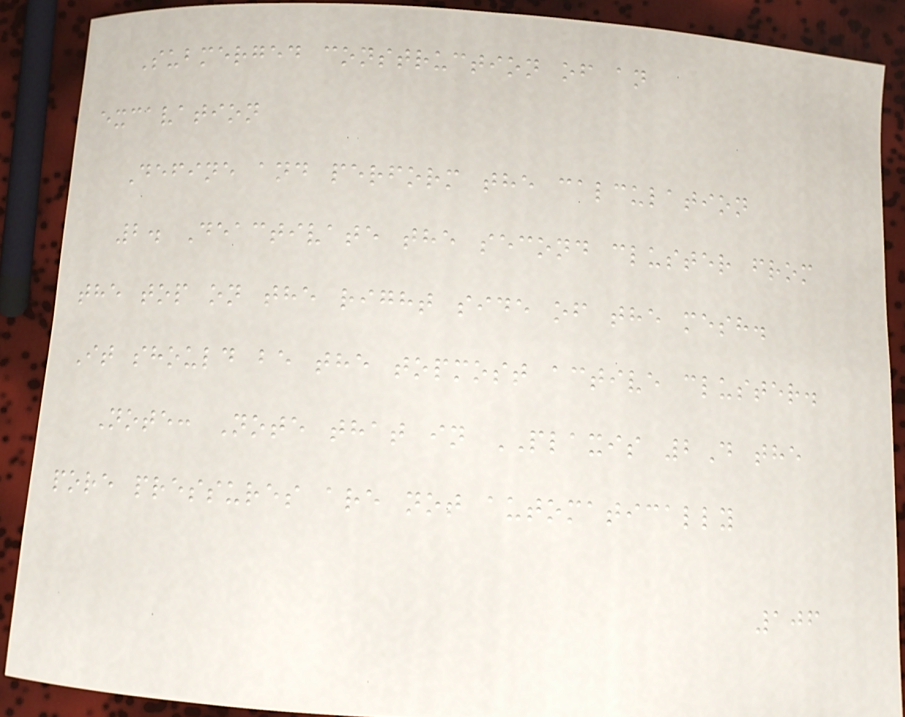Submerged construction of an
excavation
Define and perform the calculation
2. Deactivate the second cluster from
the top on the right side of the mesh.
It should be the topmost active cluster.
Note: Note that in PLAXIS 2D the
pore pressures are not automatically
106
